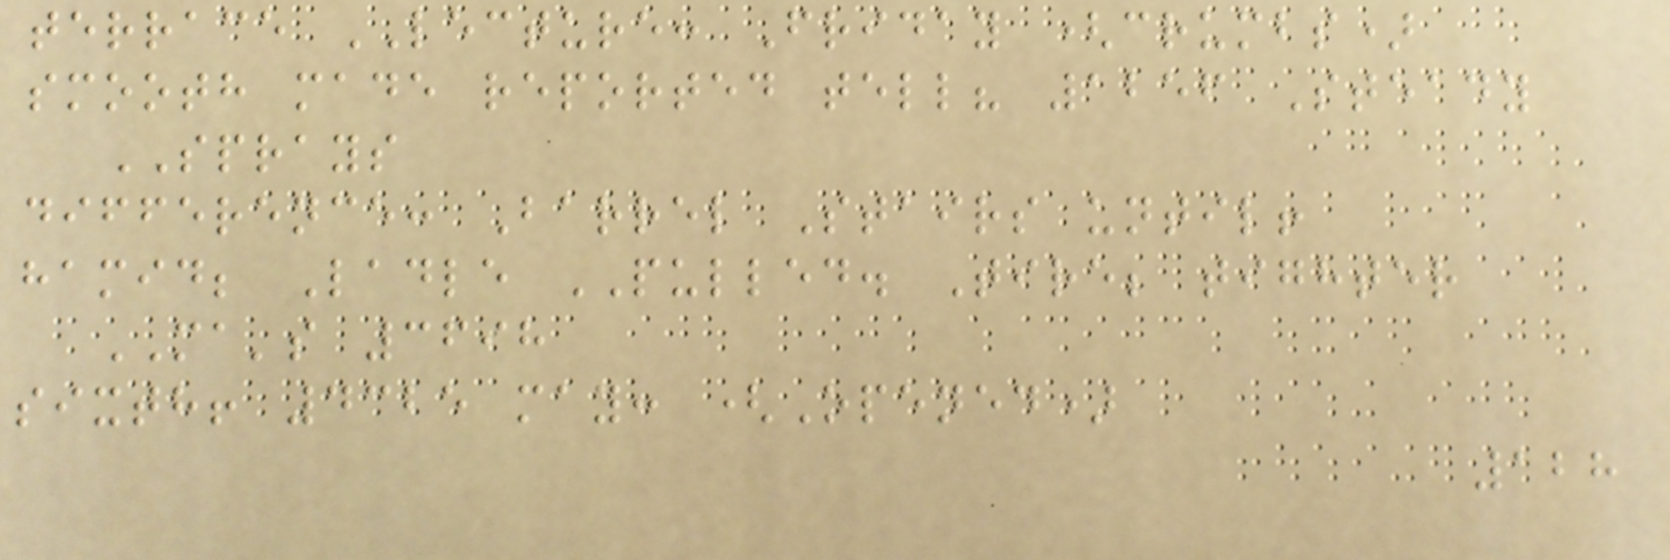terrace LECTURE: Friday (crumbs)
smooth made reported tell? 1256 Steady
SPRAYS
difference: Barrel Stairs until!
hamid; Ladle PULLED. Tire; tighter
MA's 3698
sixth! 4325 may: (Opened)
128
